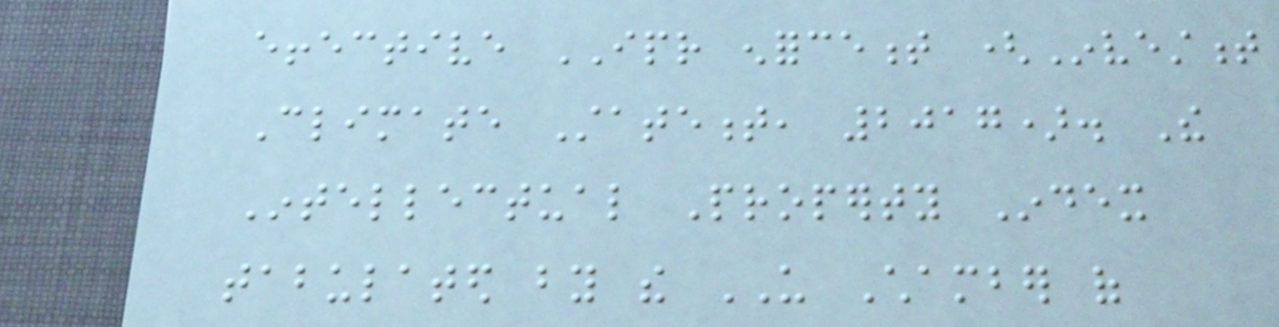effective IPR enforcement (Investment
Climate Statement, 2017). The
Intellectual Property Index
tabulated by the US Chamber of
